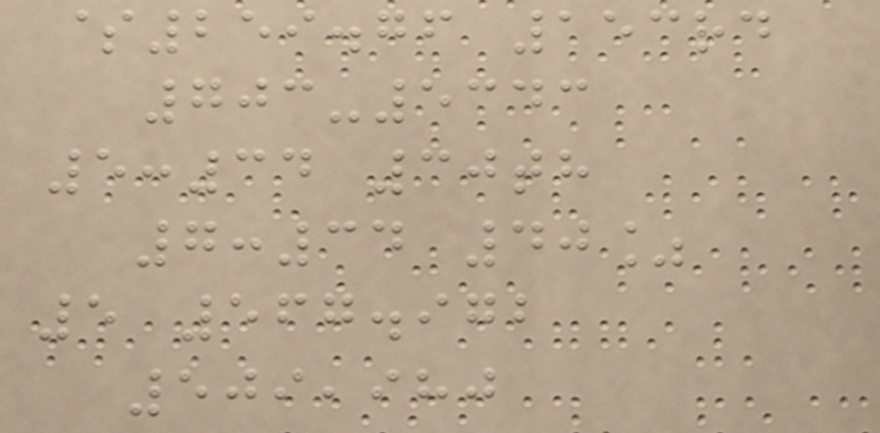$259.76 153rd
703-5343
5:34 30th
7:34 40%
5 567.972
509,980
